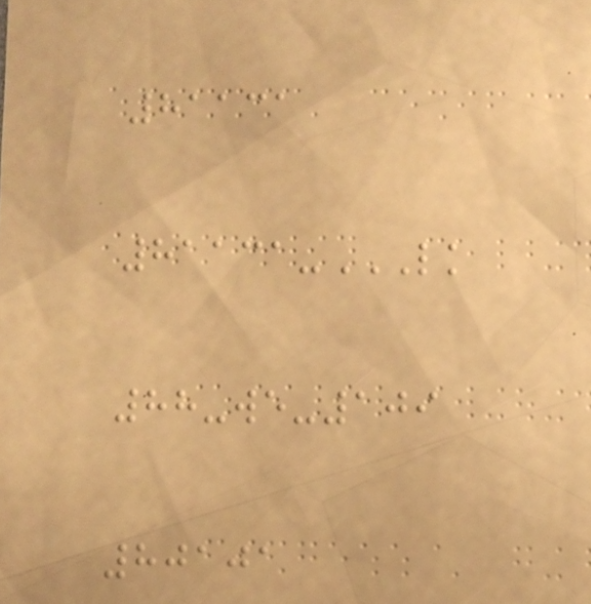81131
81131-LK
88-WE-109
80101
